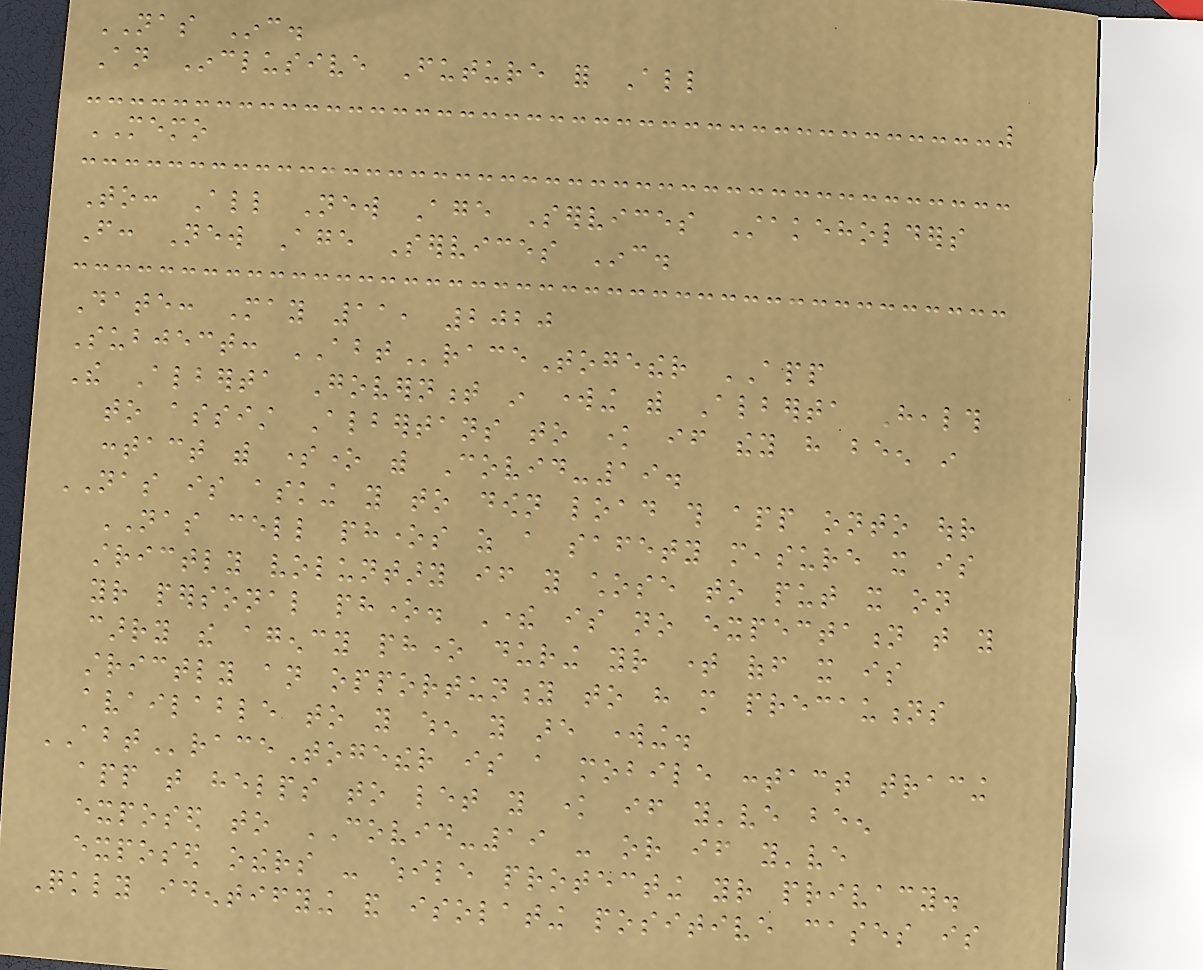NAS Inc.
An Inclusive Future for All
MEMO
To: All New Age Services Stakeholders
From: New Age Services Inc.
Date: May 11, 2020
Subject: ABTraceTogether APP
The Alberta Government in working with Alberta Health
to assist Albertans to know if they have been in
contact with someone with Covid-19.
NAS is asking you to down load this app onto our
NAS cell phones as a safety measure it is
strictly voluntary if you chose to put it on
your personal phone. There is no expectation that you
carry the agency phone during your time off it is
strictly an opportunity to have more precautions
available to you when you are working.
ABTraceTogether is a mobile contact tracing
app that helps to let you know if you've been
exposed to COVID-19 - or if you've
exposed others - while protecting your privacy.
Quickly identifying and isolating positive cases is
